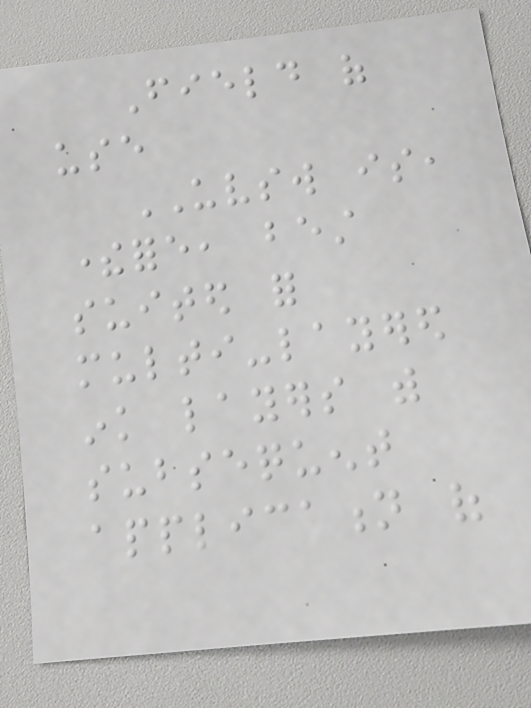Field of
use
UVSW is,
therefore, best
suited for
multi-layered
ink layers with
subsequent
application of
